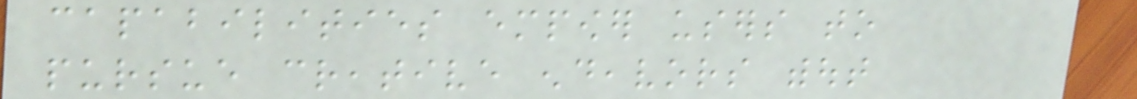capabilities empower users to
pursue creative endeavors without
